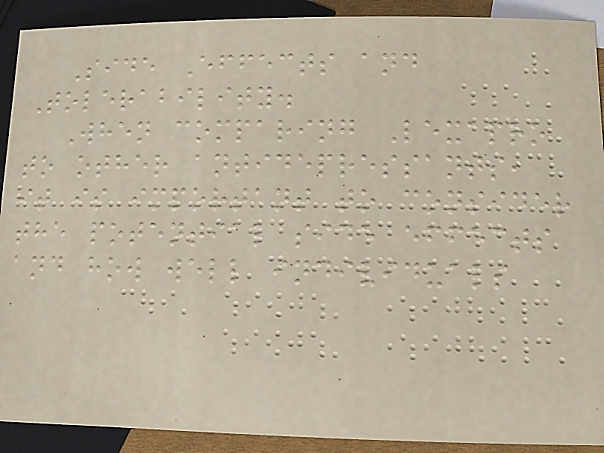Side Effects and
Tolerability.
When comparing Lexapro
to other antidepressants,
it is important to consider
the potential side effects
and how well individuals
